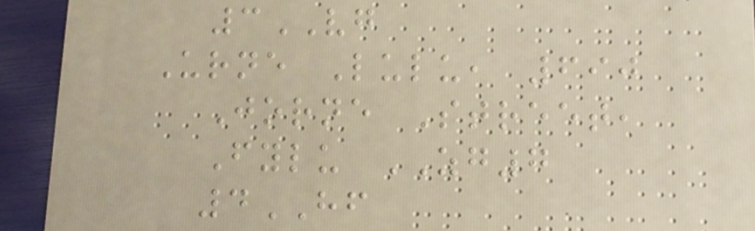3VG
Urne Lulu, 690
Jorne Street,
Fylu ZG7
4HF
